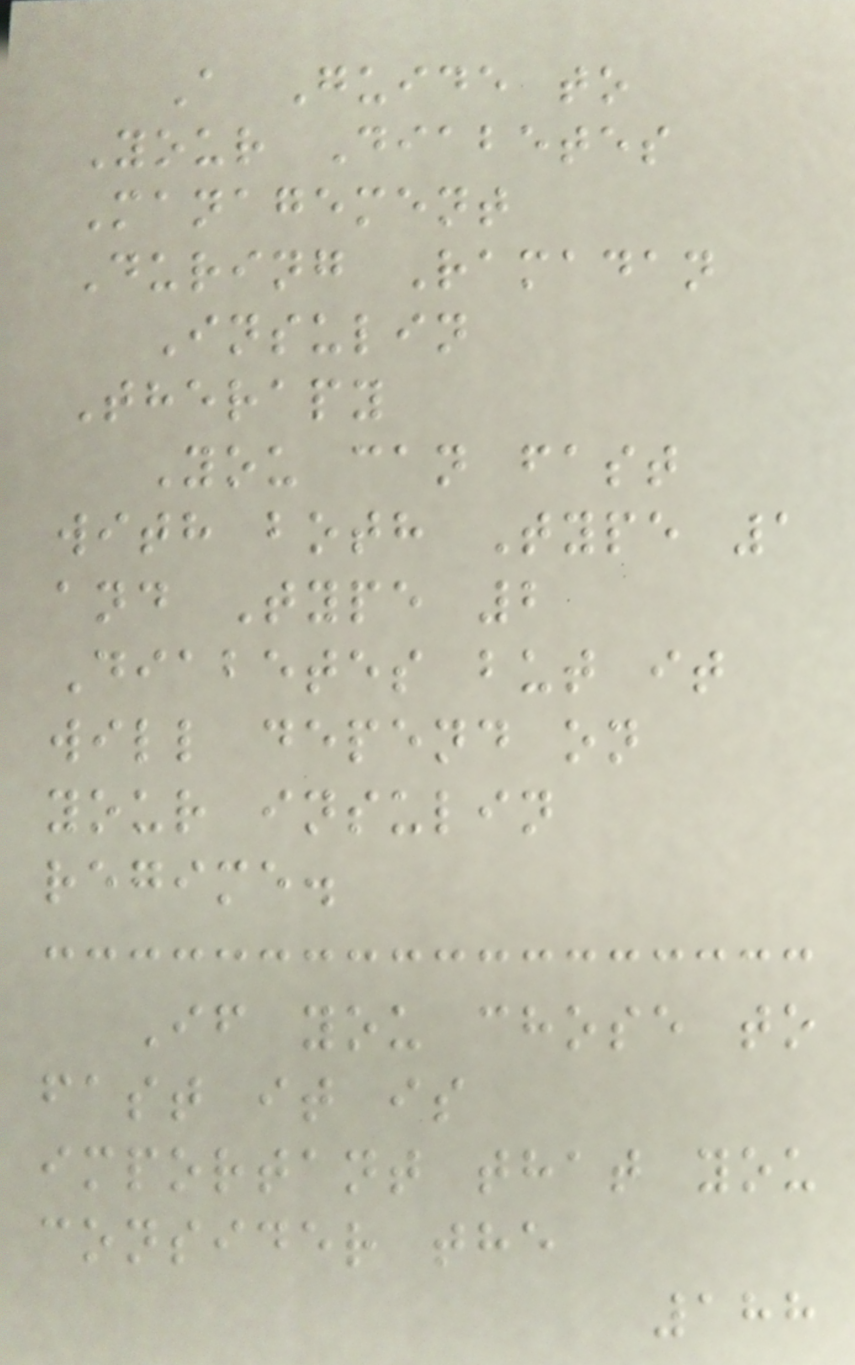A Guide to
Your Diabetes
Management
During Ramadan
Insulin
Therapy
You can fast
with both Type 1
and Type 2
Diabetes but it
will depend on
your insulin
regime.
If you chose to
fast it is
important that you
consider the
188
